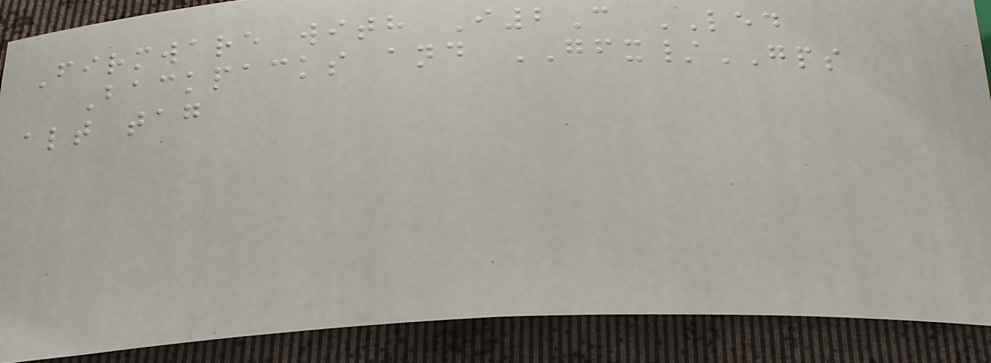Firmware with I2C LED
Backpacks and GFX/GPS
alt tag
